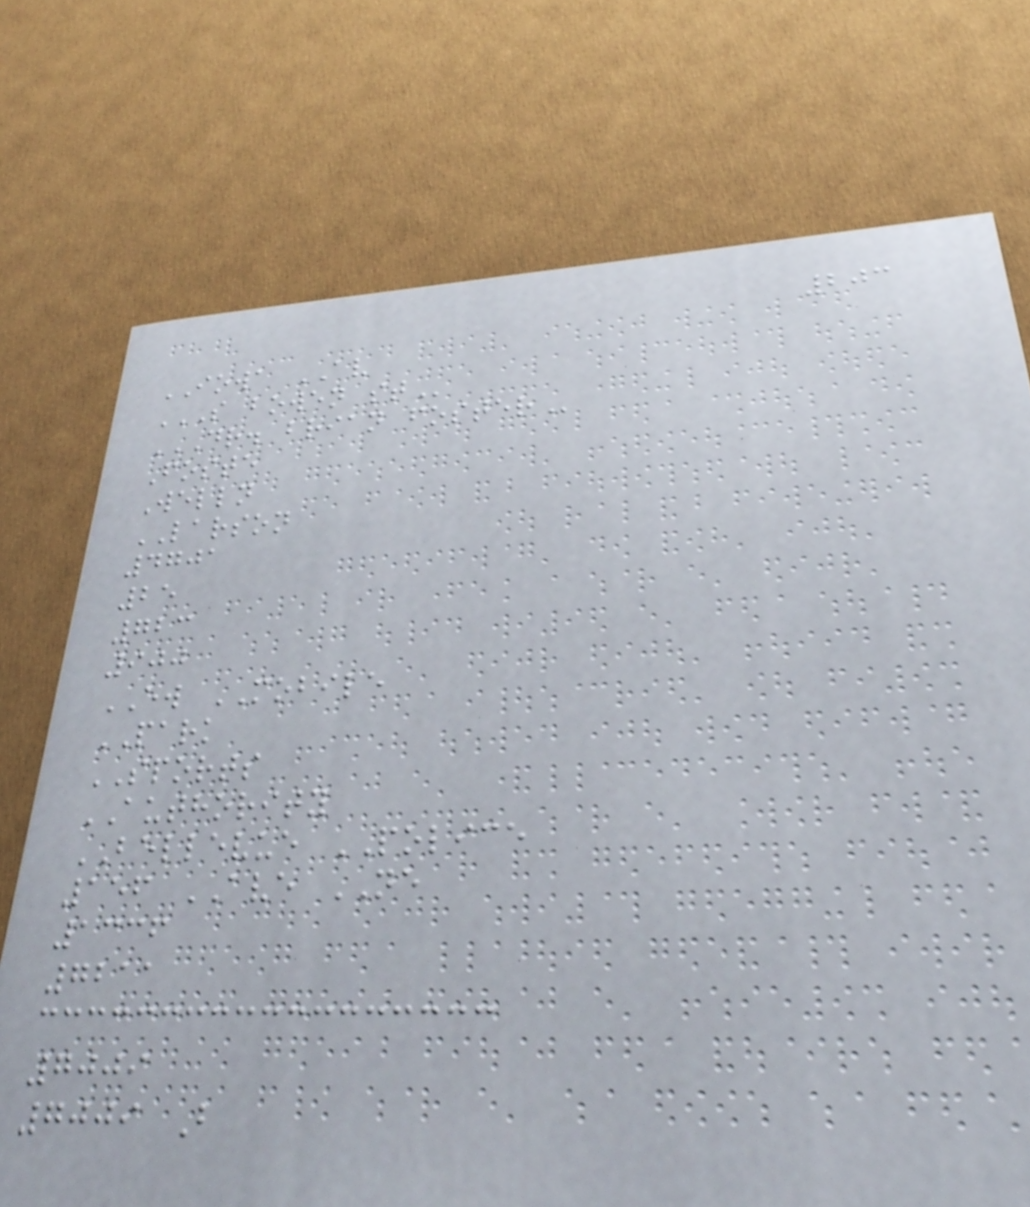203
IOWA AV
S BOWEN ST
DR. BRIAN FOSTER
Foste
Welln
LARSON
4701
25
723
900
EW MOBILE
PARK
SPORTS
AUTHORITY
BELLEVUE POLICE
156 AVE NE
1336
7211
7009
7009 B
